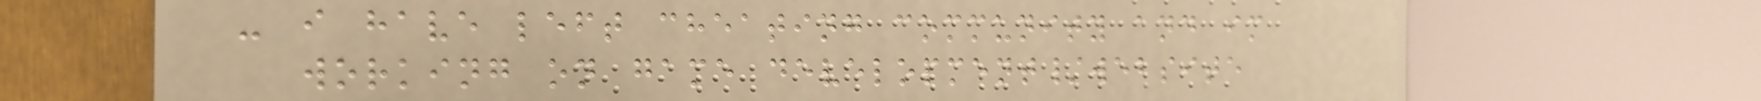- i have left cheating community and im
working on game development/website
